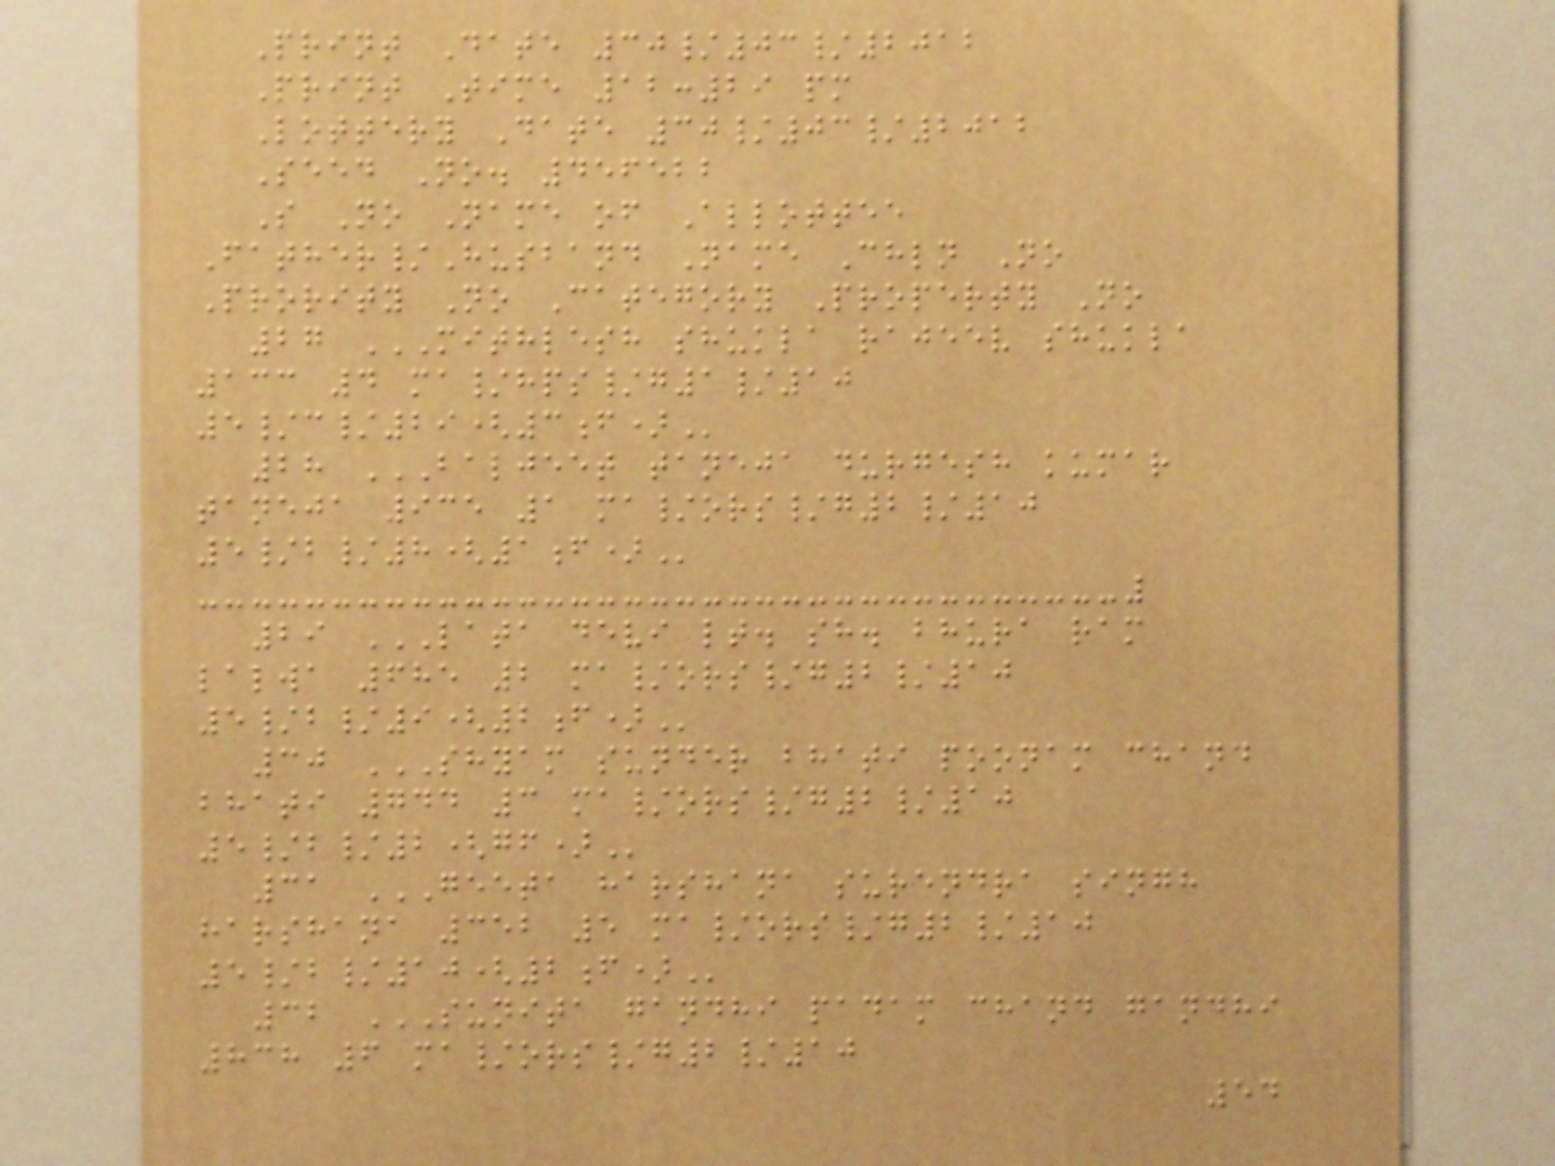Print Date 30/03/2012
Print Time 12:29 pm
Lottery Date 30/03/2012
Seed No. 456522
S No Name of Allottee
Father/Husband Name Chln No
Prority No Category Property No
27 MITHLESH SHUKLA RAJEEV SHUKLA
133 4 MA/HPS/G1/10
5/C/29(3F)
28 BALJEET TANEJA DURGESH KUMAR
TANEJA 935 1 MA/ORS/G2/10
5/B/8(1F)
29 LATA DEVI LT. SH. BHURA RAM
LALWA 685 2 MA/ORS/G2/10
5/B/9(2F)
30 SHYAM SUNDER BHATI POONAM CHAND
BHATI 744 3 MA/ORS/G2/10
5/B/2(GF)
31 GEETA HARSHANA SURENDRA SINGH
HARSHANA 352 5 MA/ORS/G2/10
5/B/10(2F)
32 SUNITA GANDHI PADAM CHAND GANDHI
838 6 MA/ORS/G2/10
54
